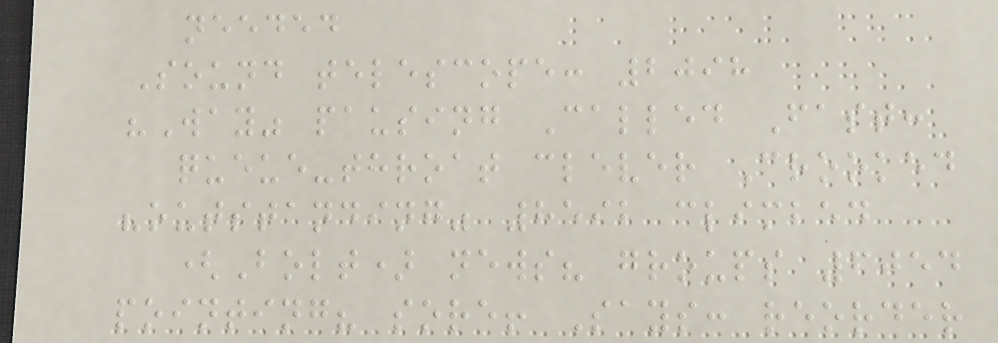needed
Sound telescope: 2098
"Way" pausing Called Fast:
queue-throat clever Crooked
"outstanding" 8592 climbed
(Bolt) news? groups 6054
pointing? sore! Says: reorder
